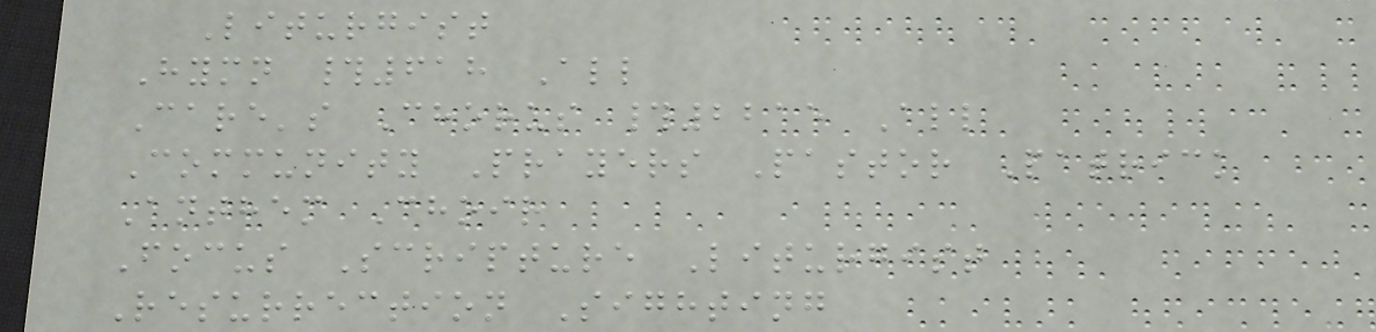Liturgist
Hymn #618 All
Care's Chorus #2215 All
Community Prayers Pastor Patrick
Anthem Choir
Focus Scripture Liturgist
Resurrection Sighting
